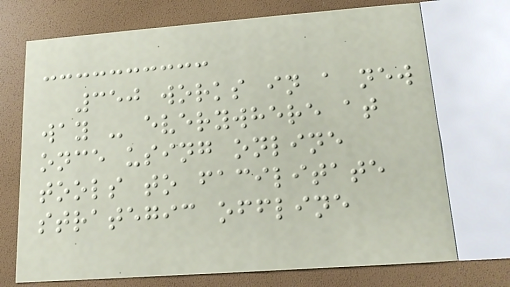350 works in a new
way - everywhere at
once using online
tools to facilitate
strategic offline
